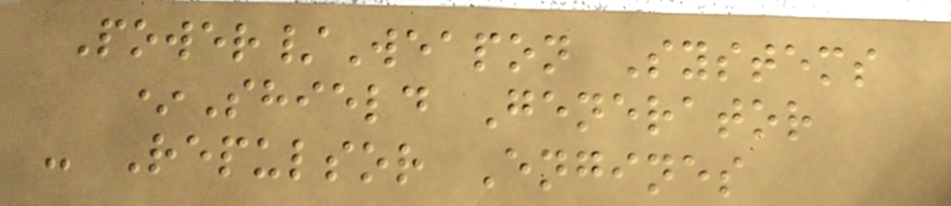Power/Weapon Systems
*Shield Generator
- Repulsor Engines
